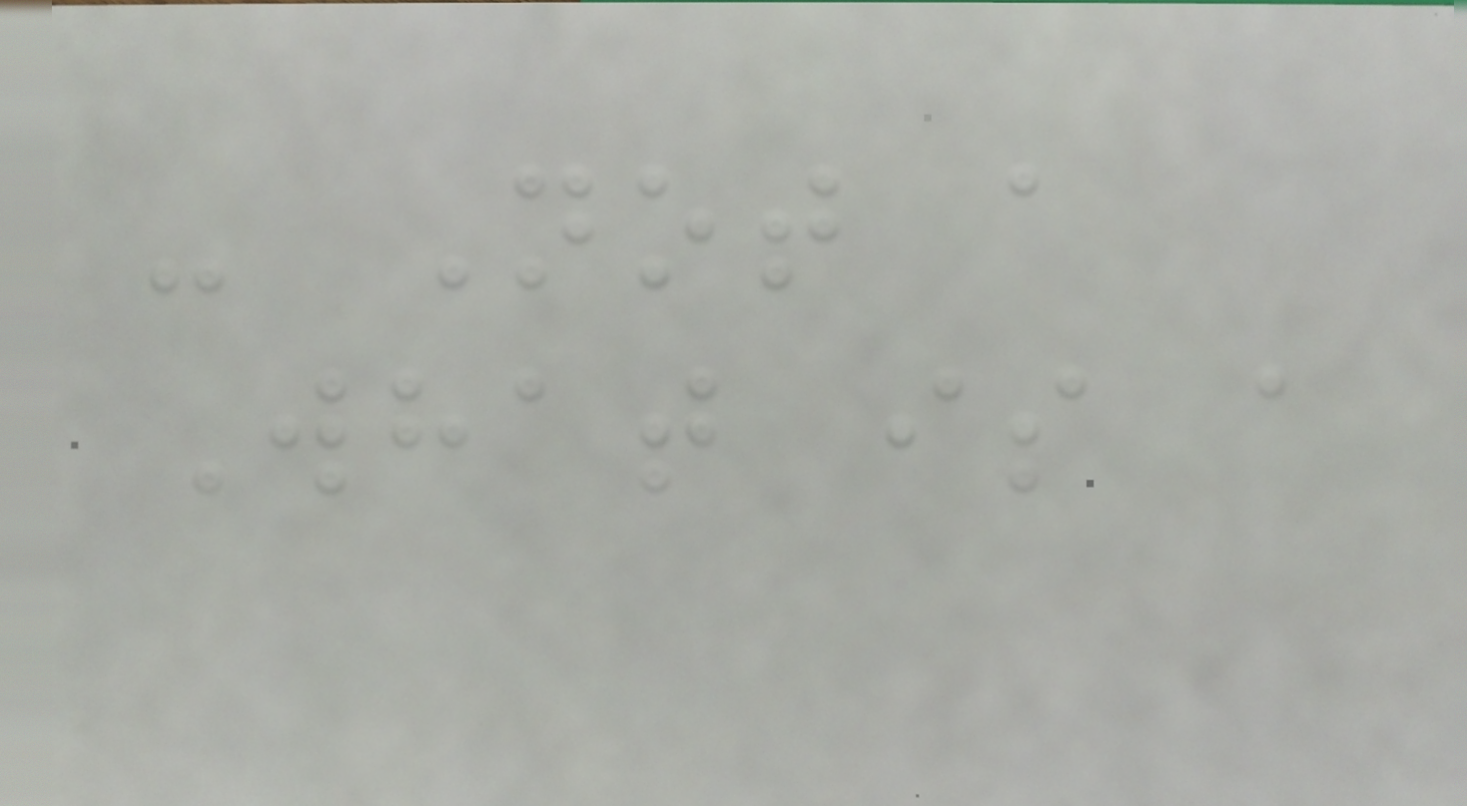- Not a
What is a
